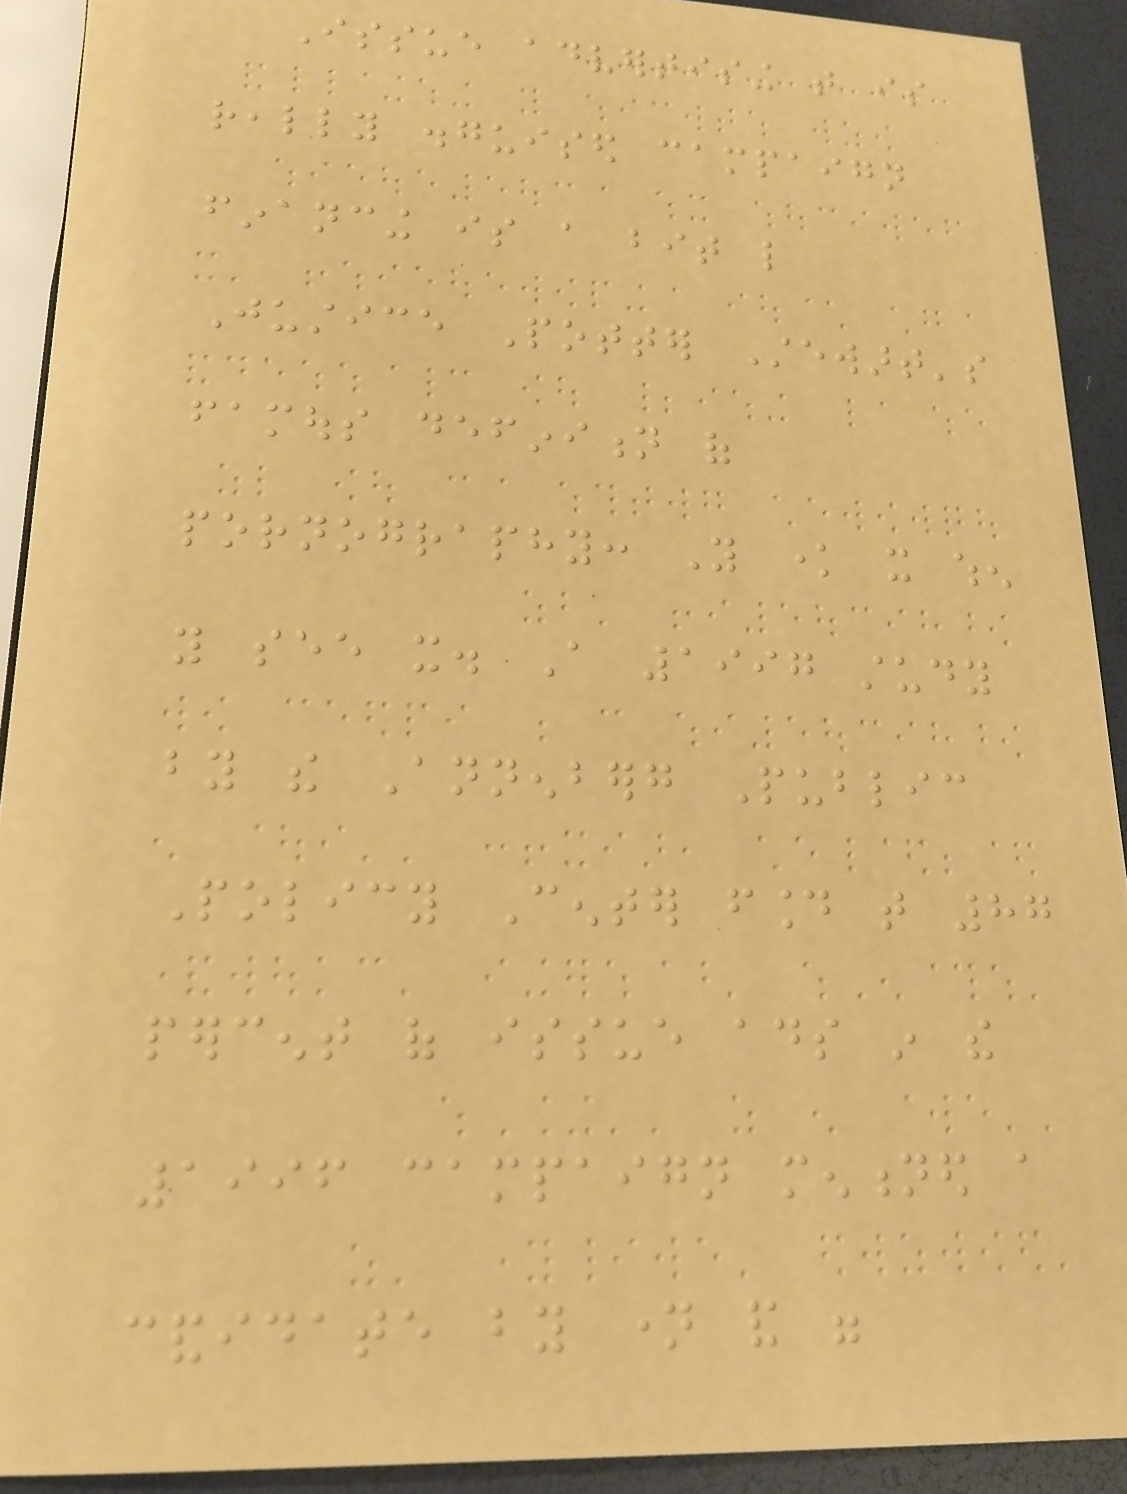Issue advertising that is
really disguised campaign
financing is a bit like
Justice Potter Stewart's
famous definition of
pornography: You know it when
you see it. A 1997 study
by the Annenberg Public
Policy Center found that 87
percent of issue ads in the
1996 campaign mentioned a
candidate by name and were
